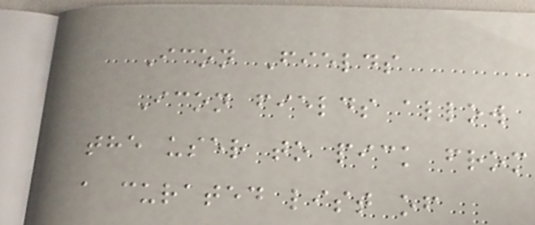Icon Fields
Icon fields allow
the user to pick from
a curated list of
